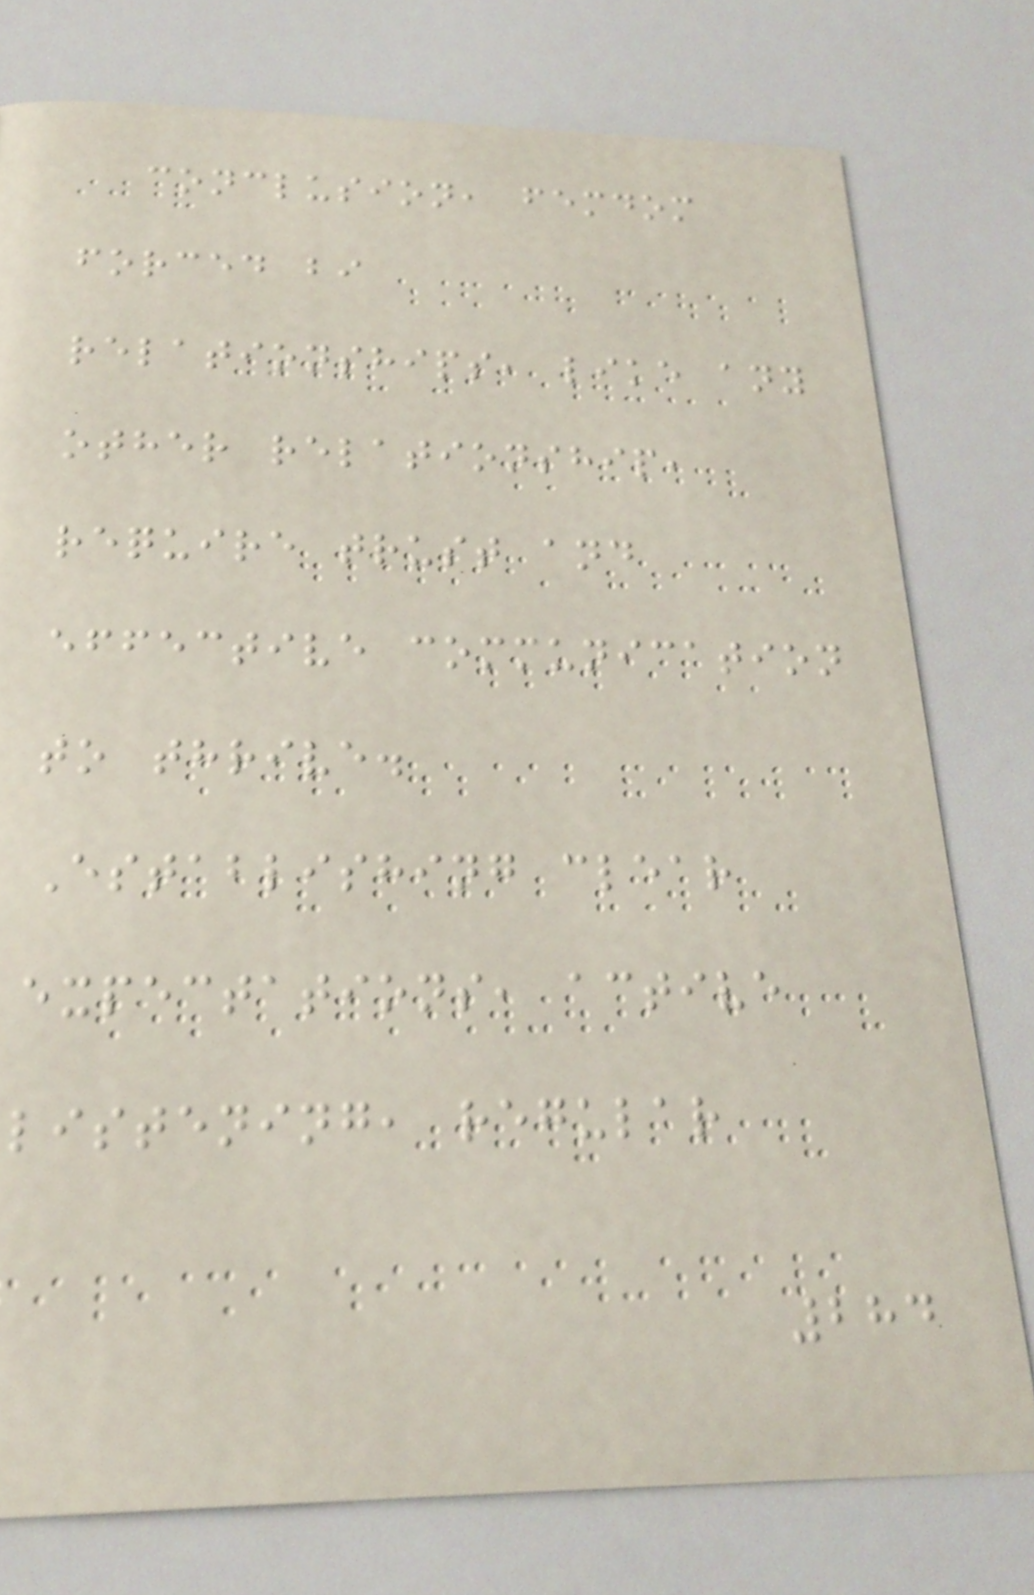conclusion, femdom
forced bi
relationships, like any
other relationship,
require trust and
effective communication
to thrive.
Establishing clear
expectations, active
listening, regular
284
